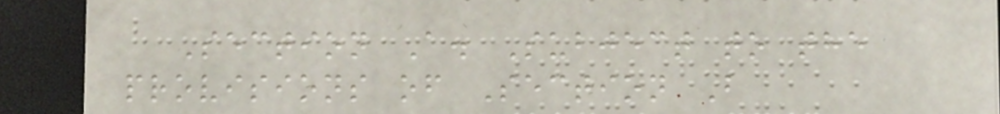Section A. Subject to the
provisions of Section B
